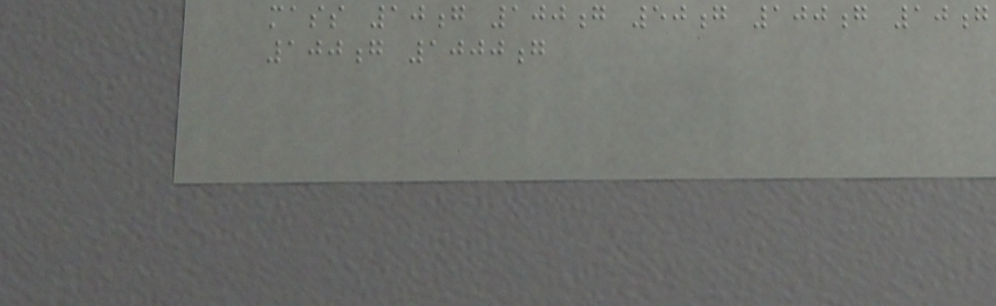mass 10g 100g 50g 100g 10g
100g 1000g
